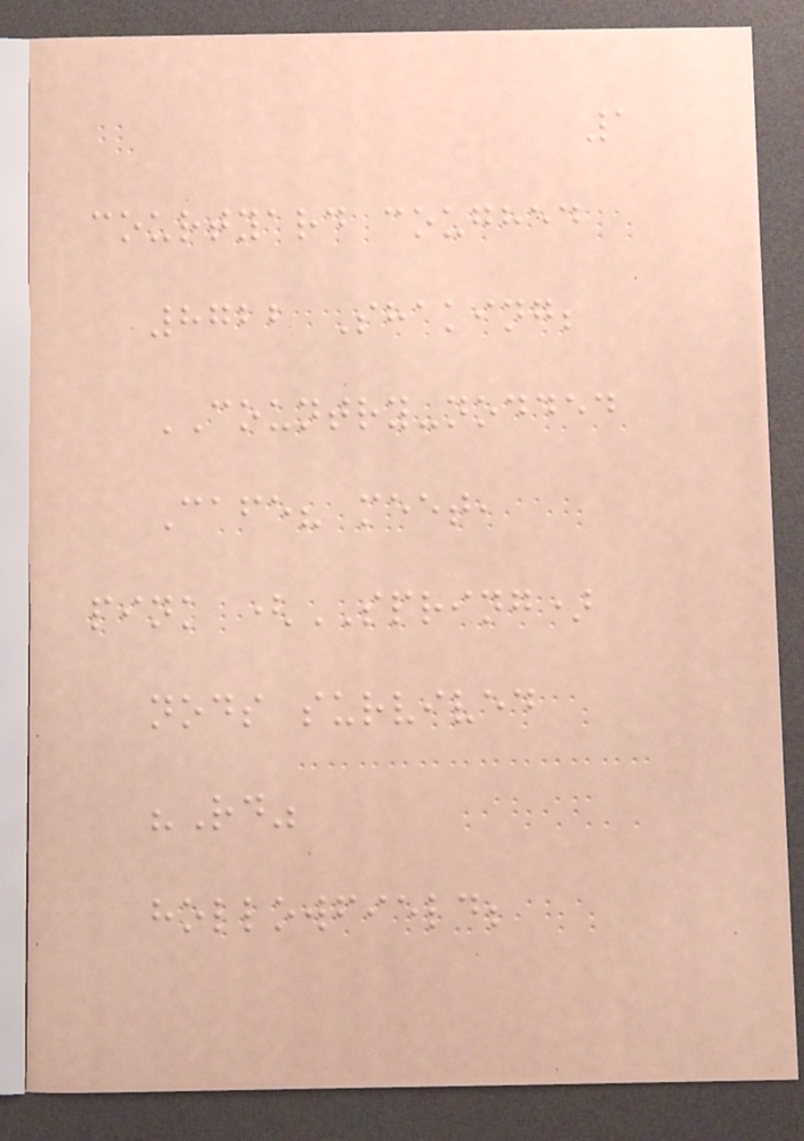1
courtyard coughed
8722 Shaking;
COUNTRY-nodded
Cafe? meet,
pink (SPRING)
nods survived
"Rd"
hollowfield;
